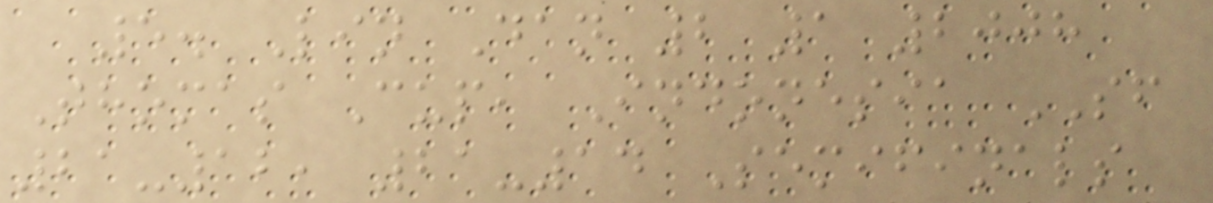5. Lin Dan 2 1 2008
Thomas Cup, Indonesia SF
21-12, 21-14 Semifinals
